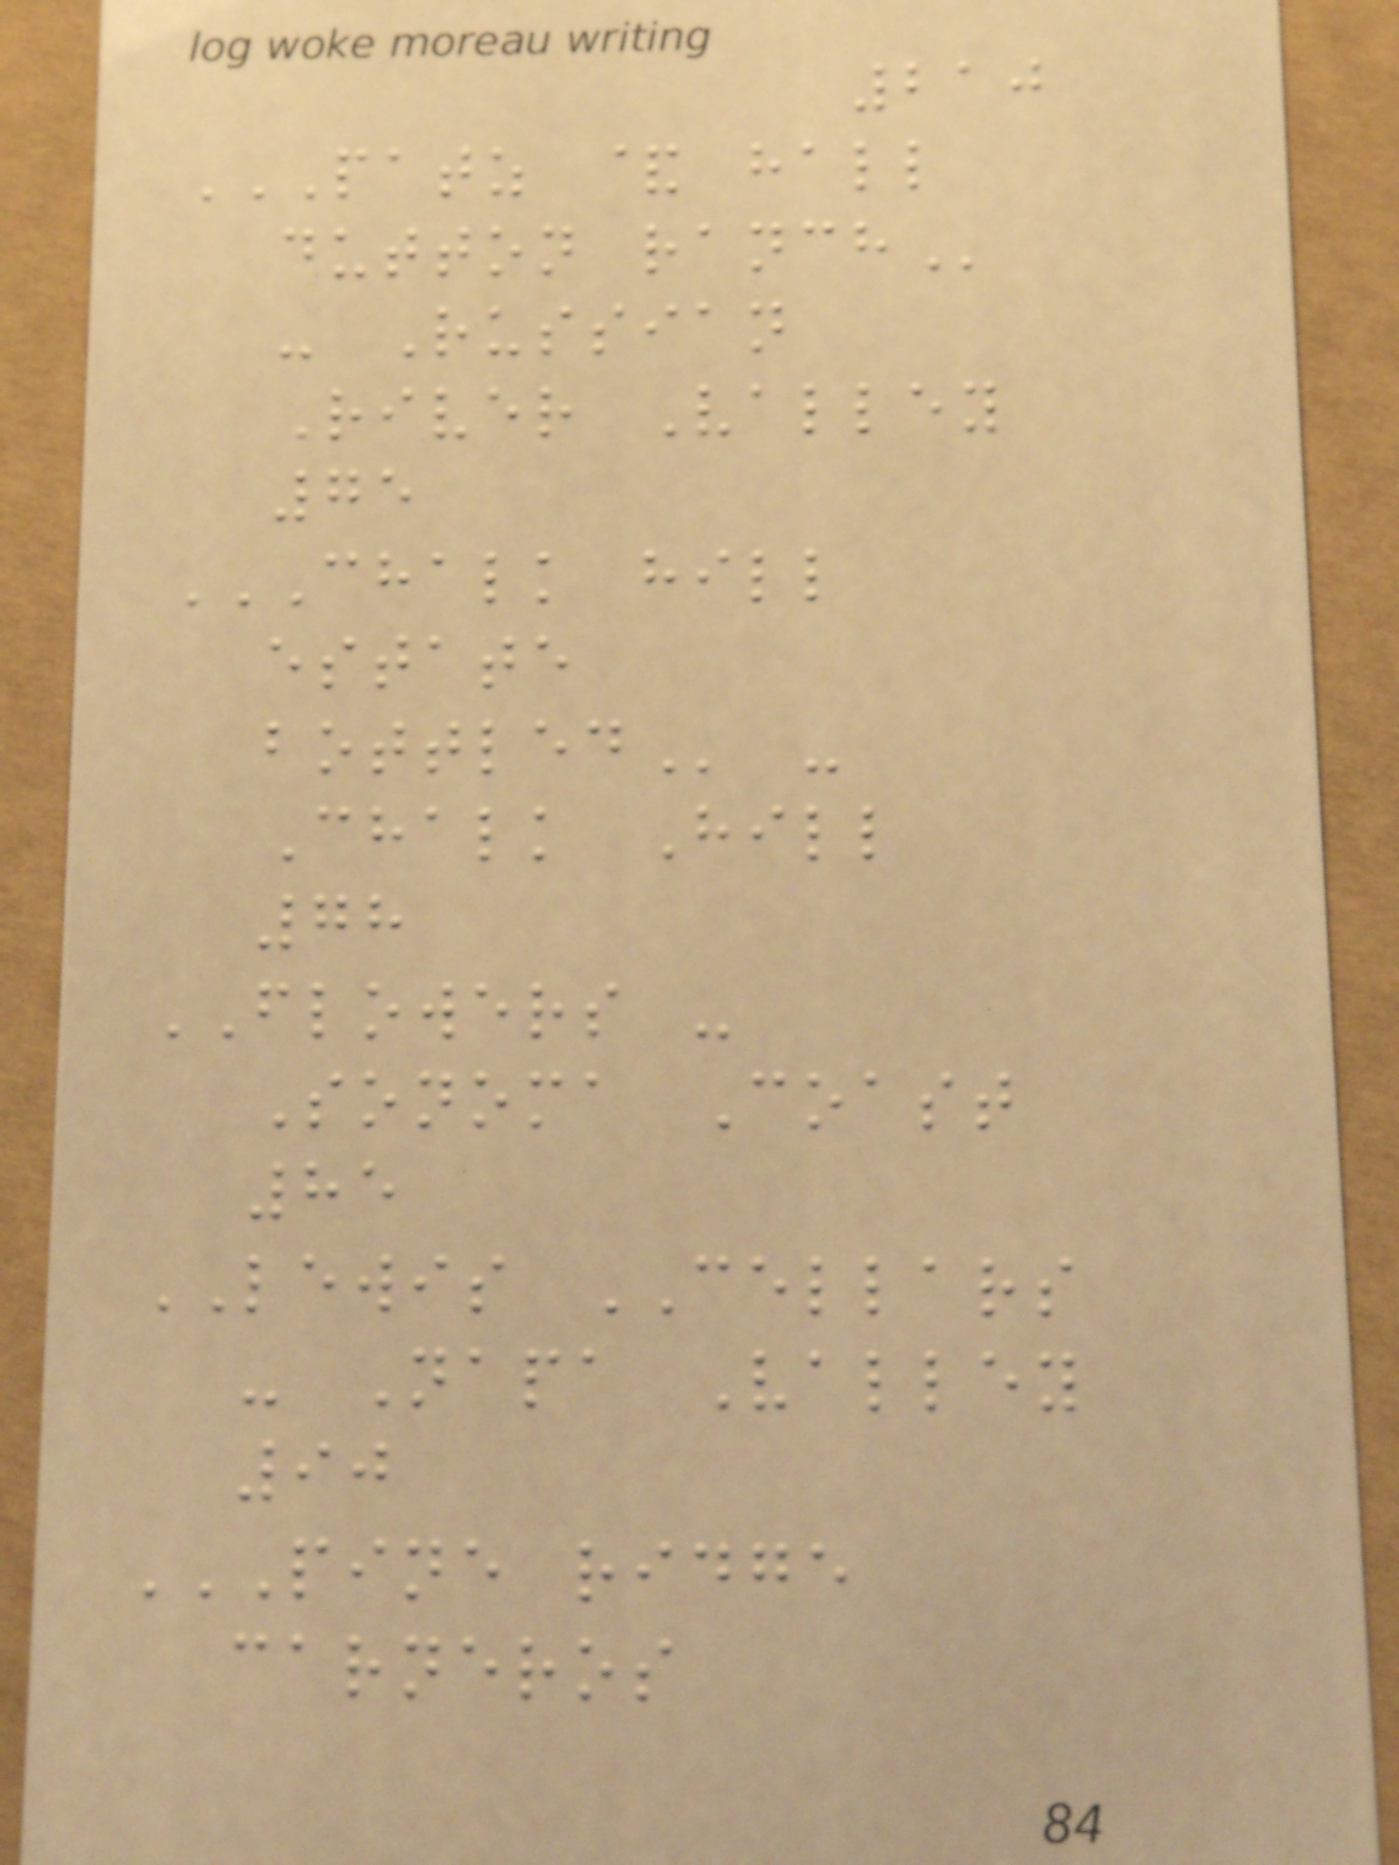210
PATZ & HALL
DUTTON RANCH
- Russian
River Valley
75
CHALK HILL
ESTATE
BOTTLED -
Chalk Hill
78
FLOWERS -
Sonoma Coast
85
LEWIS CELLARS
- Napa Valley
90
PINE RIDGE
CARNEROS
